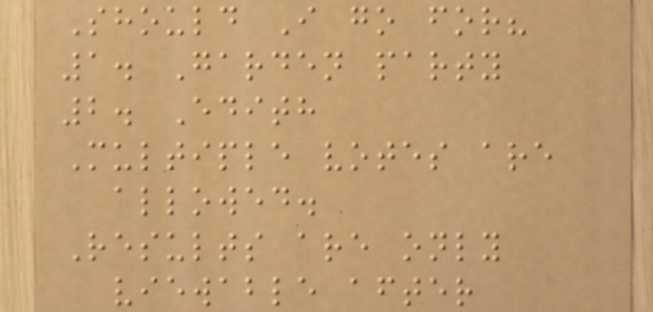Should I go for?
1. Garden party
2. Edith
Multiple votes are
allowed.
Results are only
viewable after
